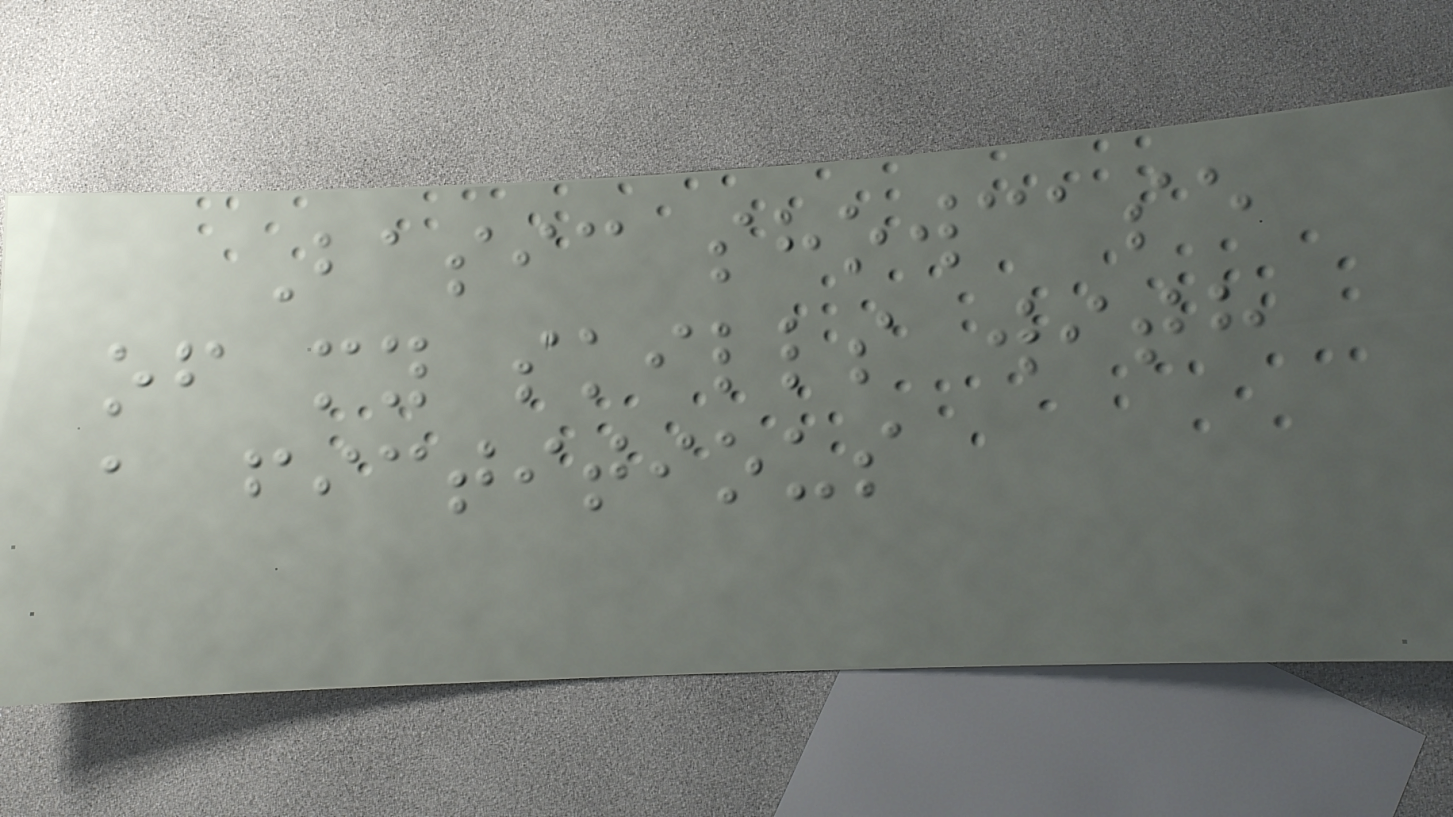Basic showcase
of my skills with
a fictitious
